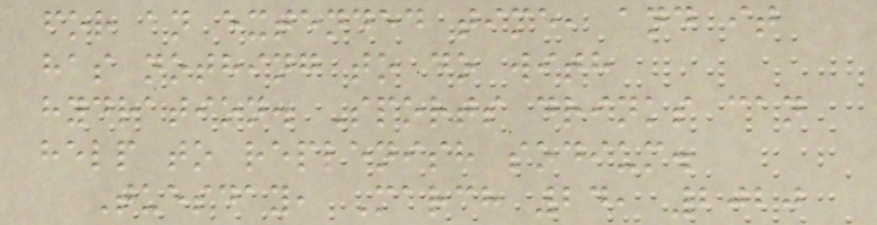for an extended time, and it
has nothing to do with
hydration. Sports drinks can
help to replenish sodium.
Tuesday, March 24, 2020
